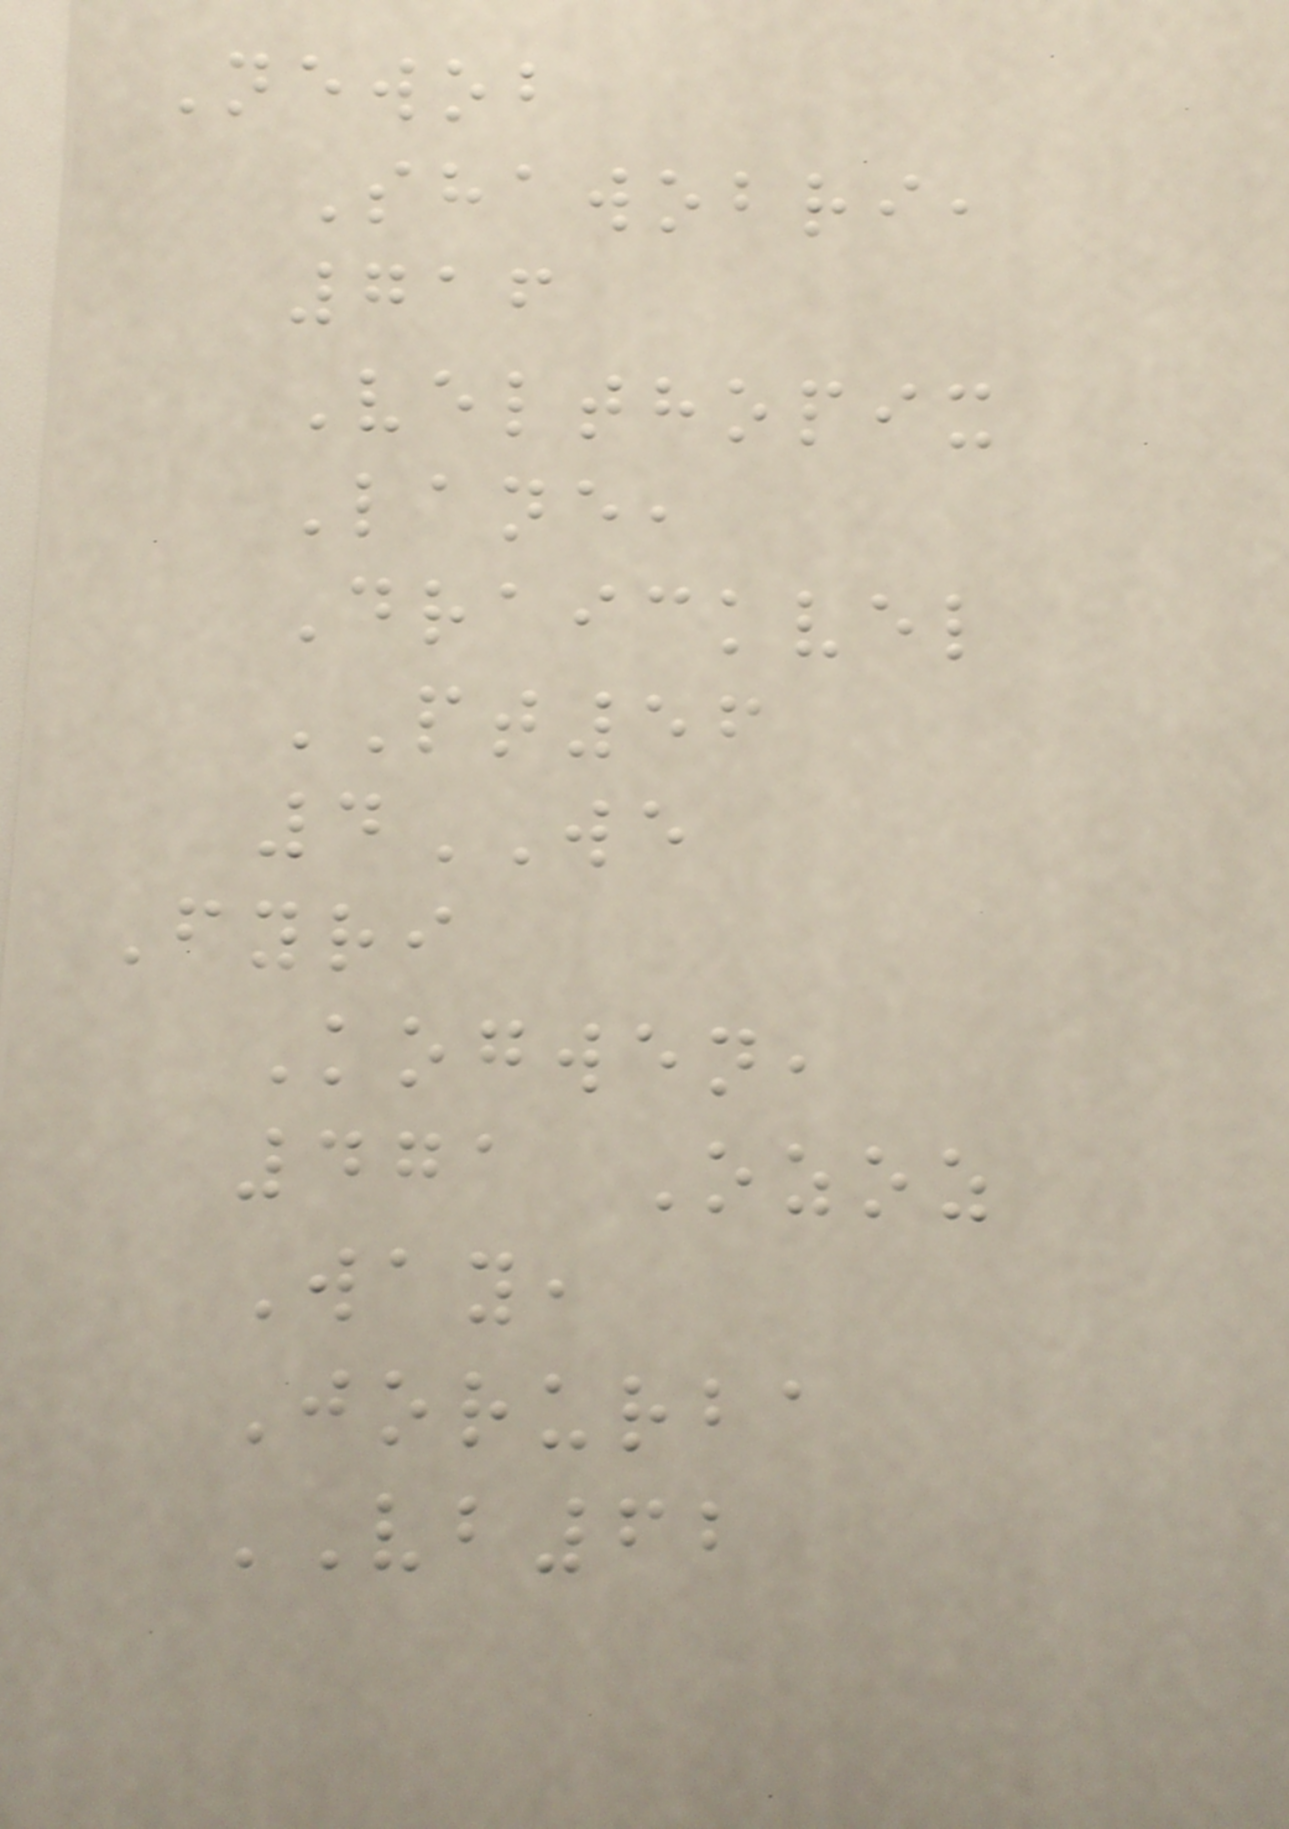Newob
Shawobri,
716
Velthopix
Lane,
Draickvel
PT56
4WE
Fyri
Kogwen,
471 Ozoz
Way,
Jorurba
VB62
